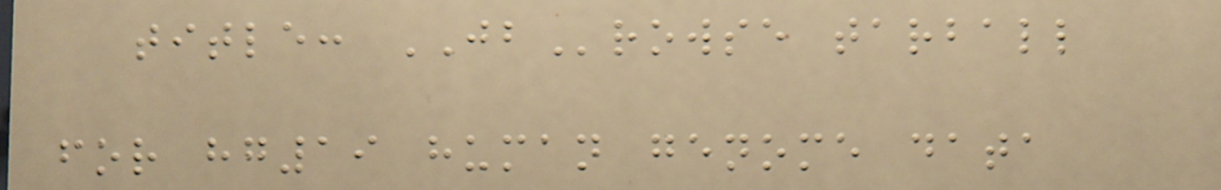title: JBrowse tarball
for hg19 human genome data
